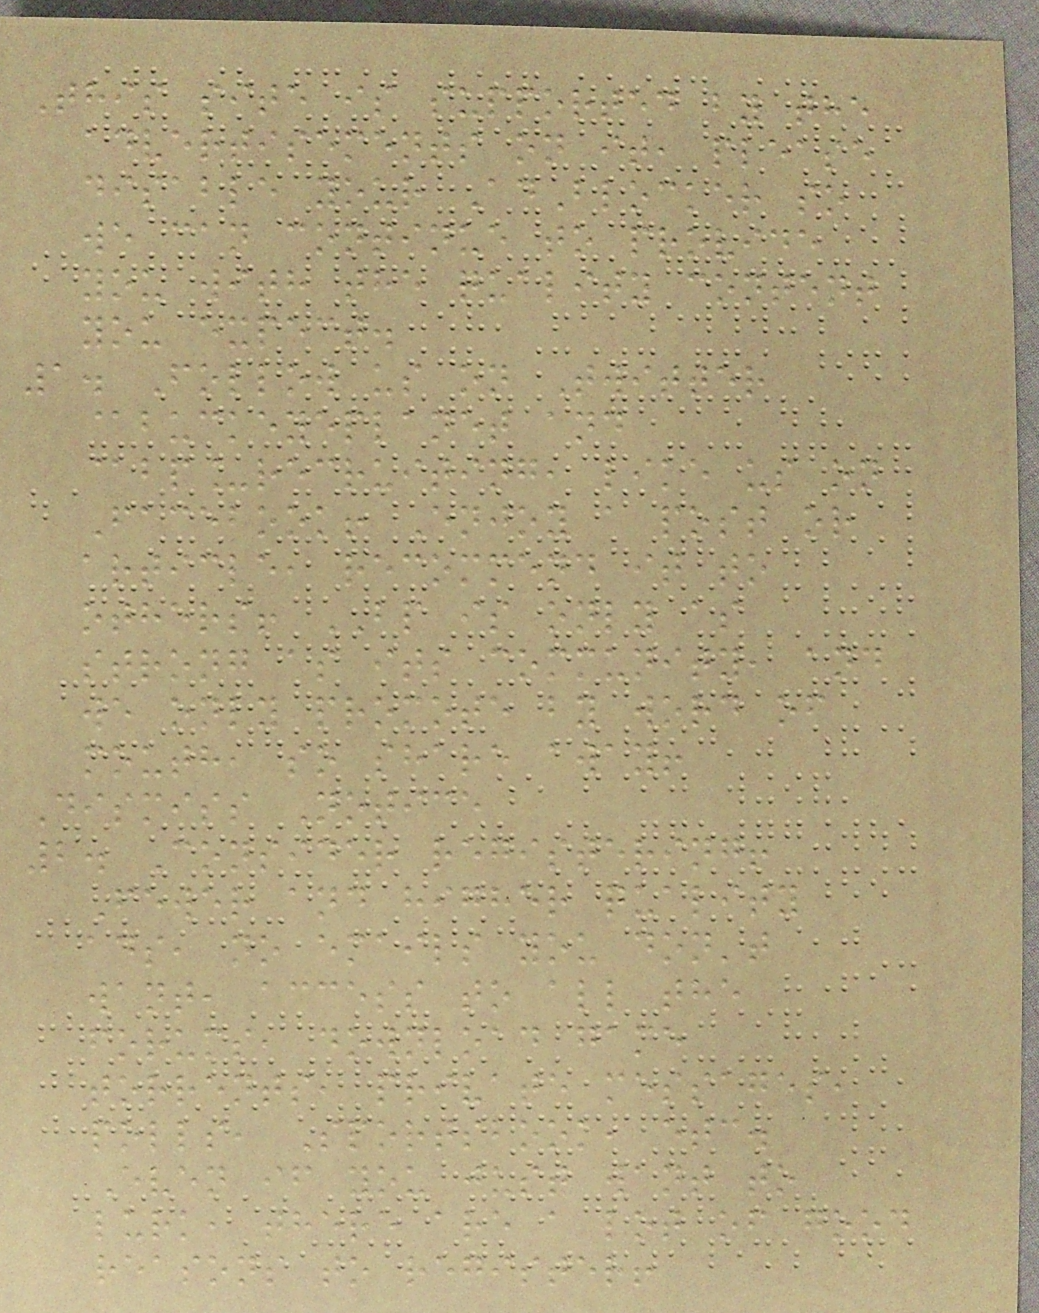This site is supported by the
advertisements on it, please
disable your AdBlocker so
we can continue to provide
you with the quality content
you expect.
1. Follow us on Twitter
@buckeyeplanet and
@bp_recruiting, like us on
Facebook! Enjoy a post or
article, recommend it to
others! BP is only as
strong as its community, and
we only promote by word of
mouth, so share away!
Dismiss Notice
2. Consider registering!
Fewer and higher quality
ads, no emails you don't
want, access to all the
forums, download game
torrents, private messages,
polls, Sportsbook, etc.
Even if you just want to
lurk, there are a lot of good
reasons to register!
